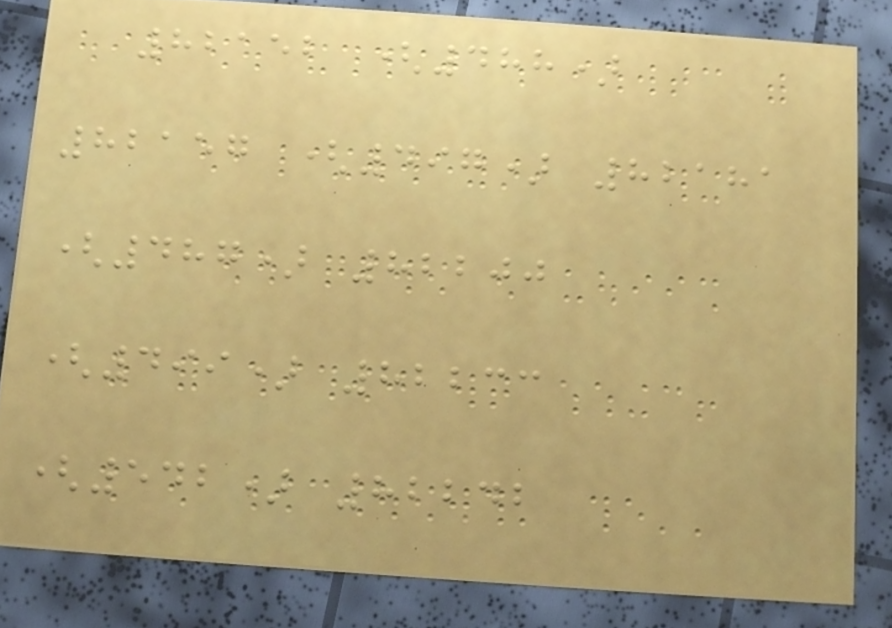82152 (488)
82157 (497) 82181
(487) 82200
(499) 82233
(542) 82242
